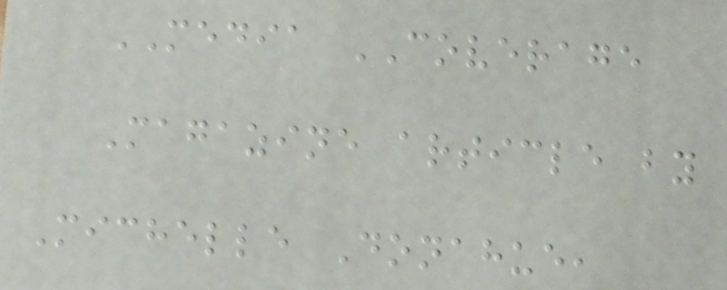MEDIA COVERAGE
Magazine article by
Michelle Donahue,
